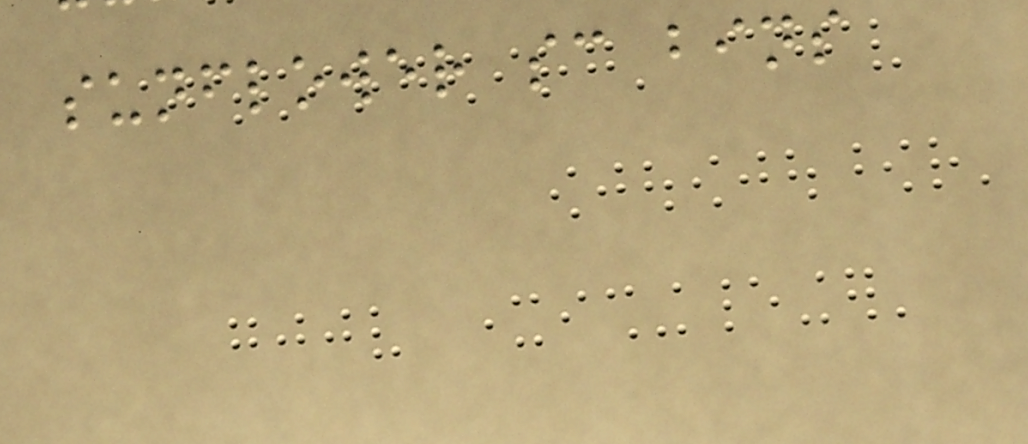sunflower sc bins
